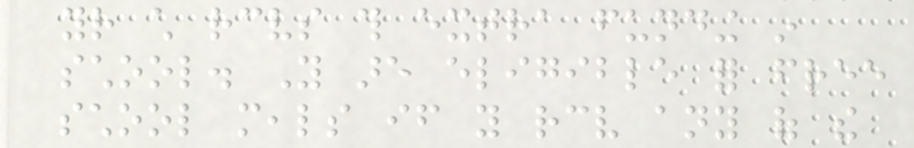your child receives this extra funding in
school. You are eligible for free
school meals if you receive any of the
